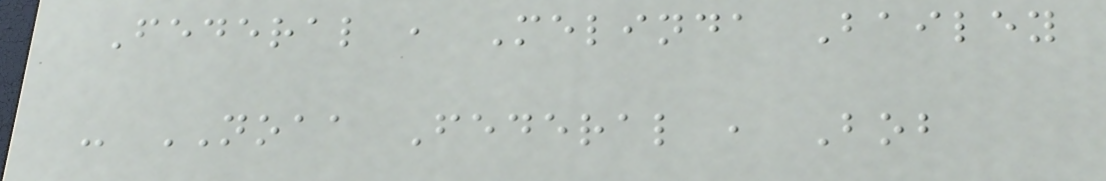Federal , Melinda Bailey
- NOAA Federal , Bob
